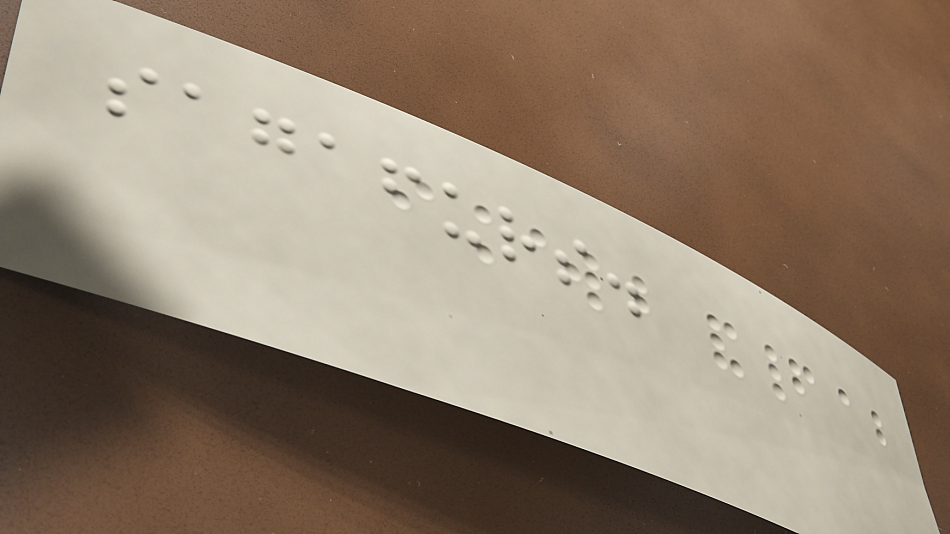sagafurs.
